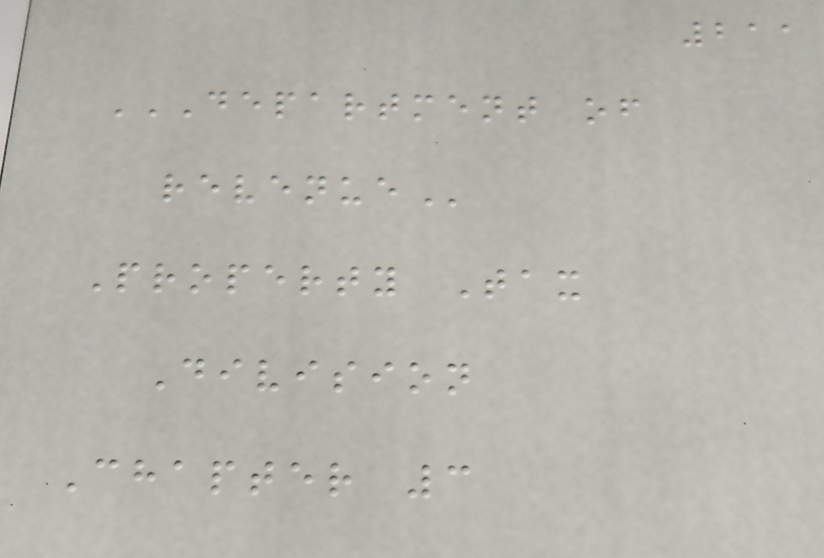211
DEPARTMENT OF
REVENUE
Property Tax
Division
Chapter 3
